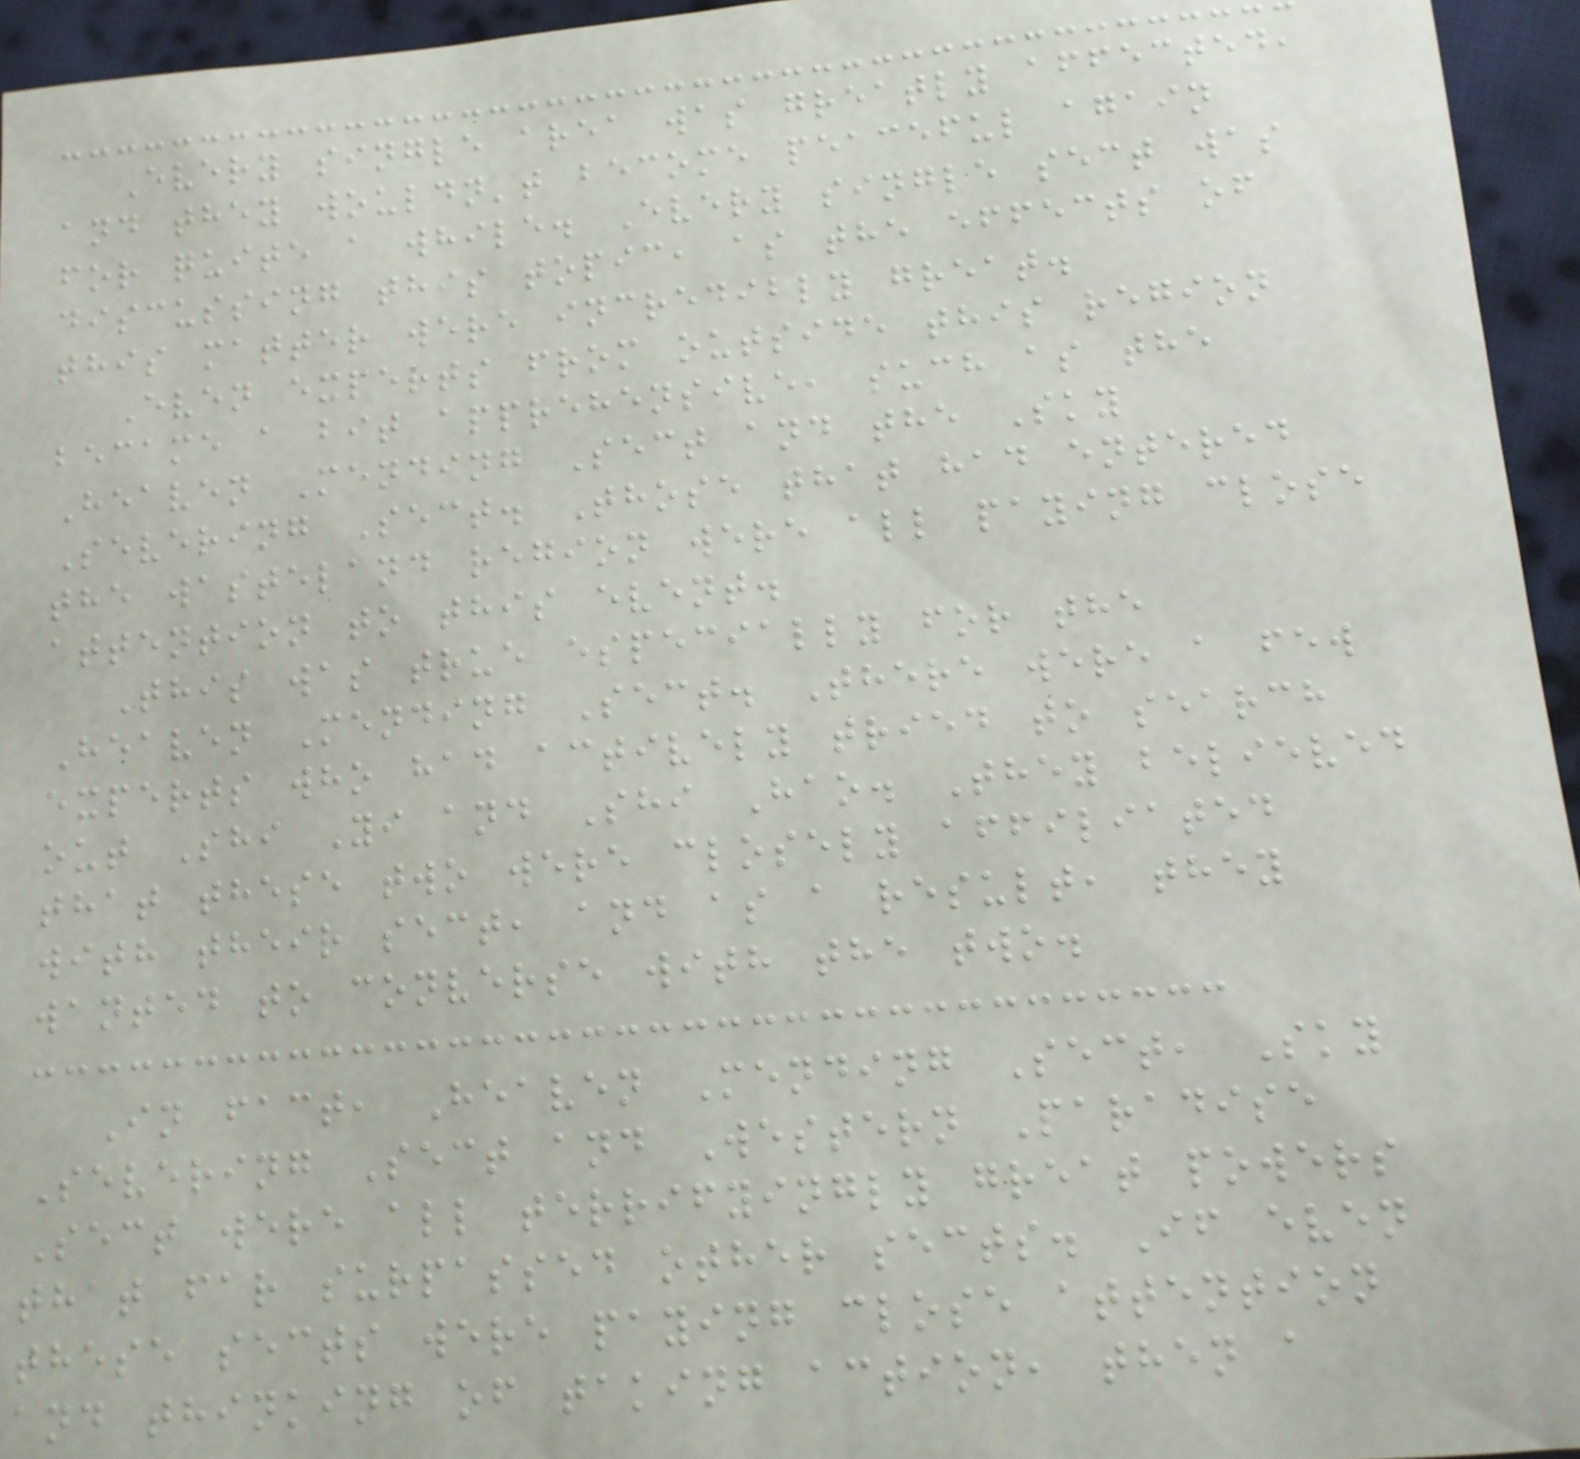Every single area was greatly affected,
and they wouldn't become peaceful again
for quite a while. Every single sect was
discussing this topic, as the effects of
this matter were incredibly great.
Even experts from outside this region
became a bit apprehensive, such as the
Heaven Mending Sect and the Sky
Severing Sect. Those that had entered
the wasteland region were all paying close
attention to this event.
This was true especially for the
Heaven Mending Sect. There were a few
experts who had actively tried to search
out Shi Yi and Shi Hao. They believed
that these two were closely affiliated
with their sect, and as a result, they
wanted to converse with the two.
In fact, Heaven Mending Sect, Sky
Severing Sect and Western Paradise
Sect were all terrifyingly great powers
that far surpassed other sects. If even
these sects were paying close attention
and thinking of taking action, then a
